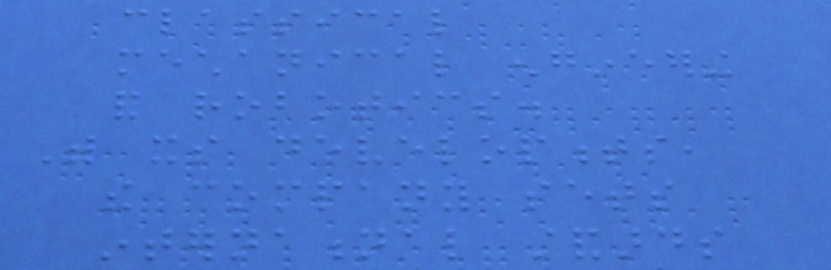classical
mechanical engineering
and robotics.
With its developments,
the company sets
international standards
